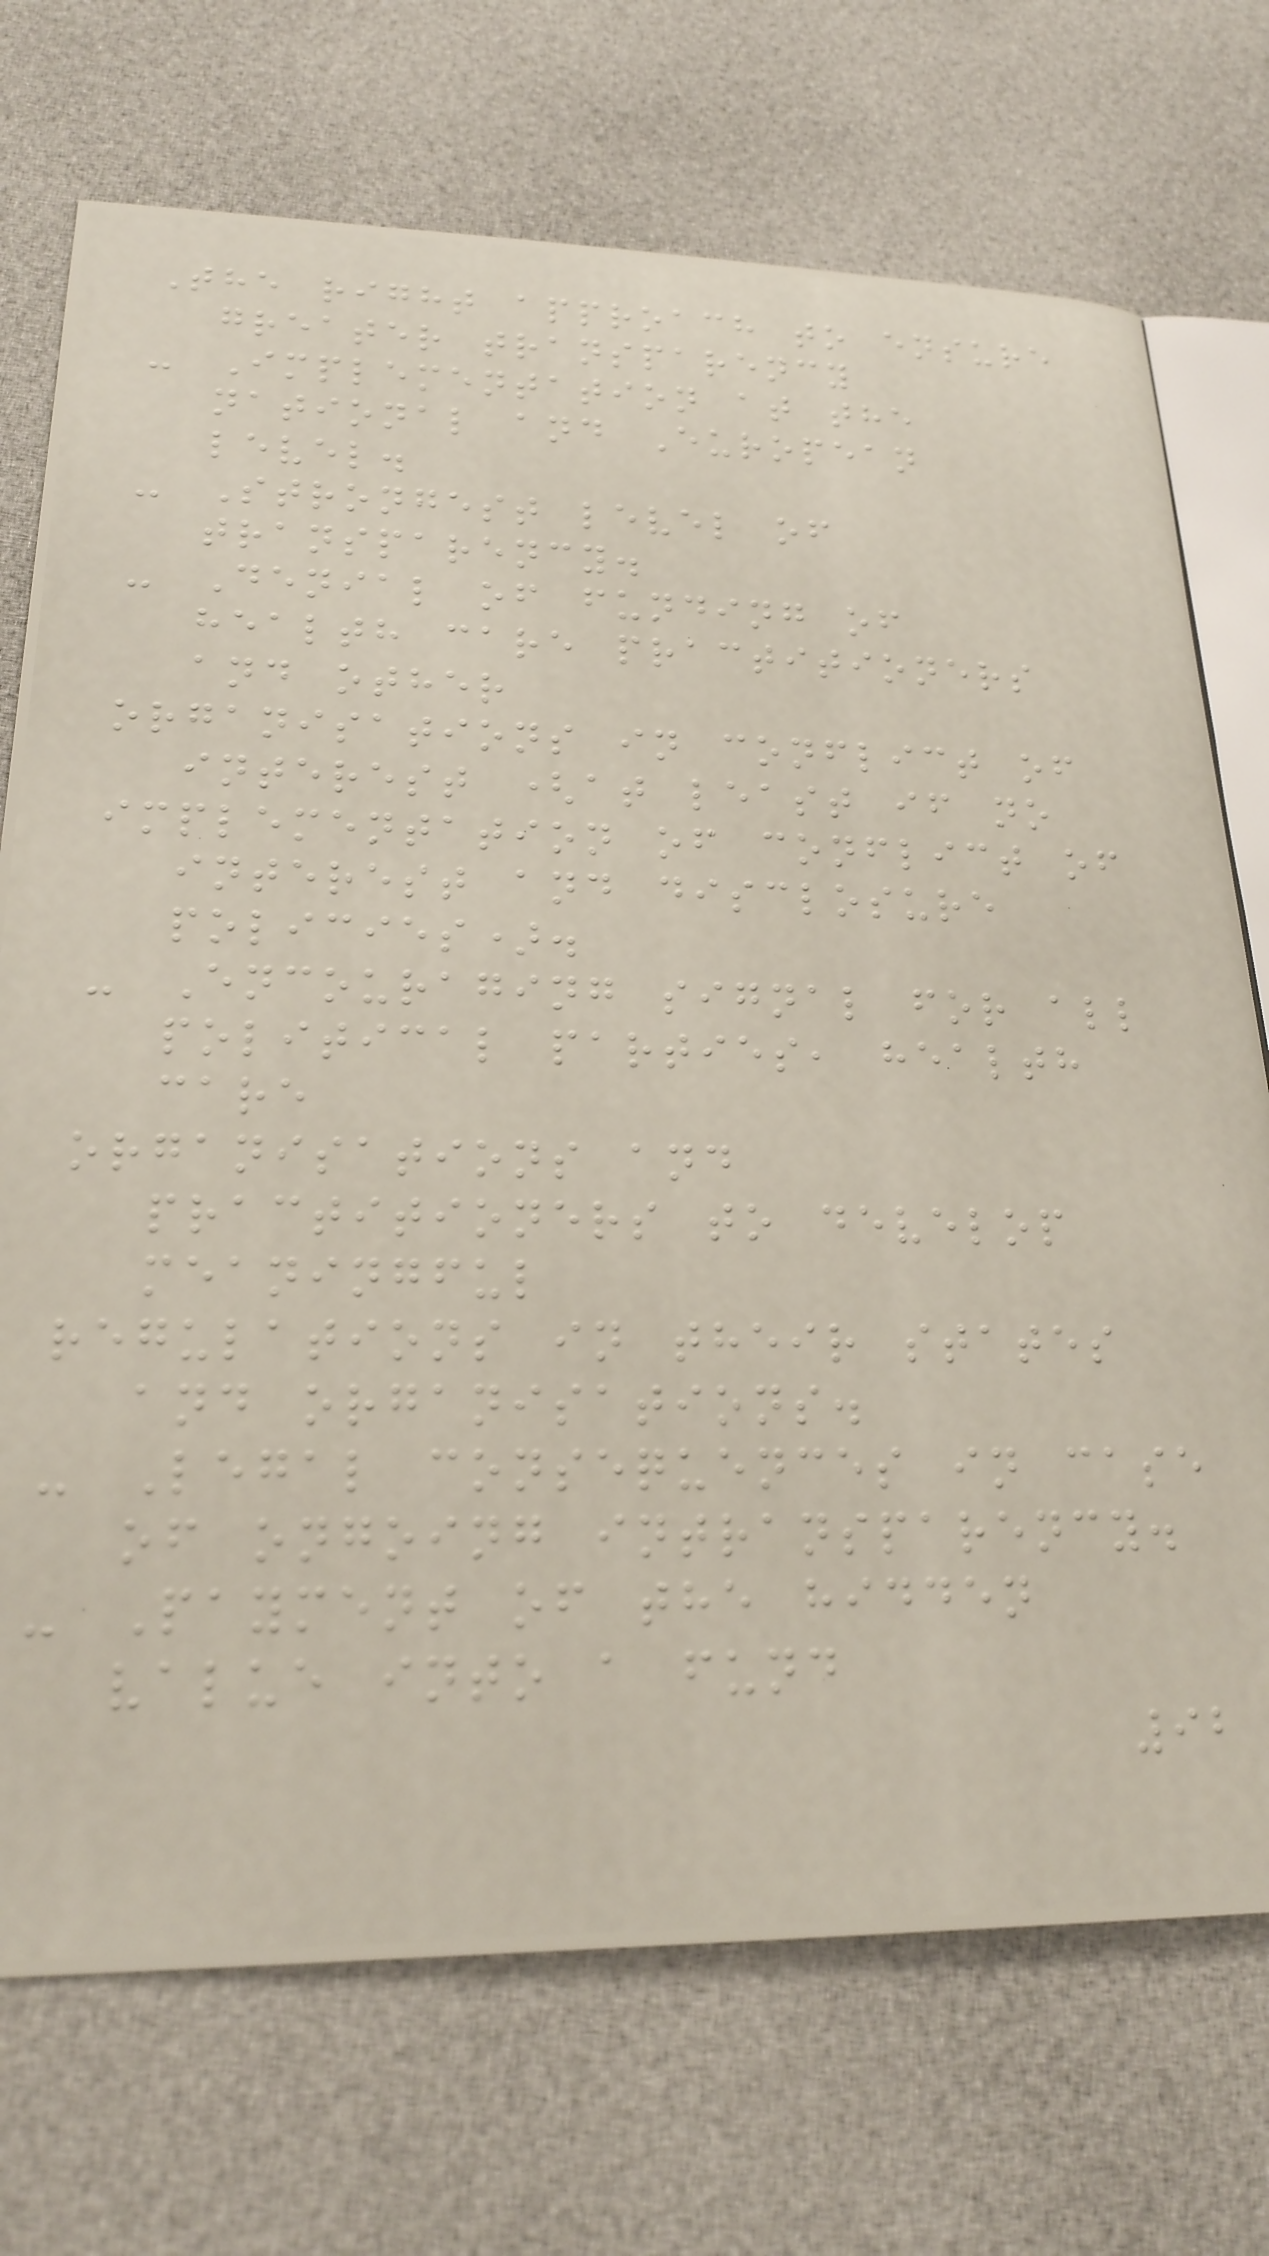The right approach to ensure
greater transparency
- Implementation at the
national and European
level.
- Strongest level of
transparency.
- Denial of funding of
health care practitioners
and other
organisations in conflict of
interest (at least if no
implementation of conflict of
interest and disclosure
policies).
- Encouraging signal for all
political parties, health
care
organisations and
practitioners to develop
meaningful
regulations in their states
and organisations.
- Legal consequences in case
of ongoing intransparency.
- Payment of the hidden
value into a fund
92
